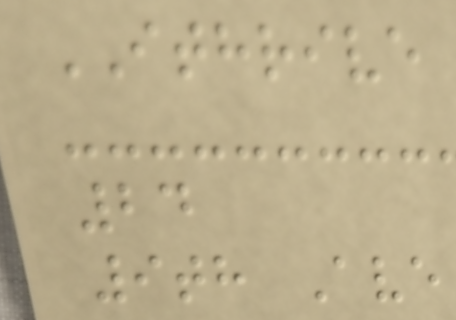ITHRIVE
24
9th Ave
